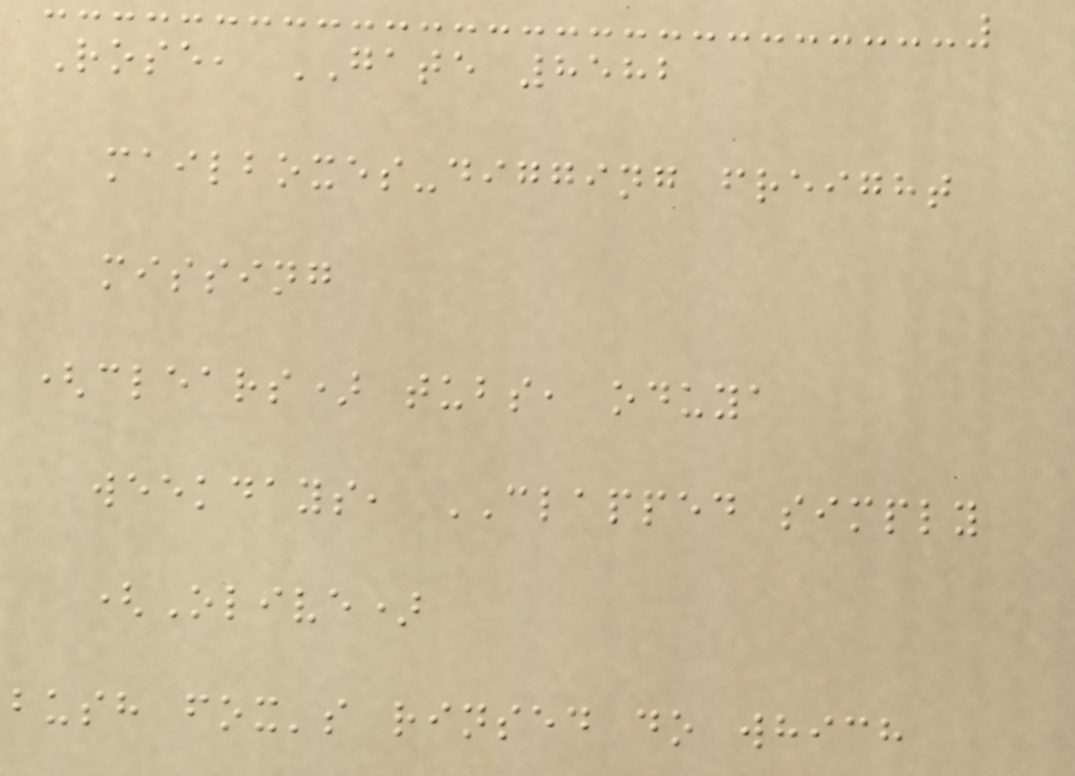Rose, GATE 8582
mailboxes-digging freight
missing
(clears) tubs, oduya
weekdays, CLAPPED simply
(Olive)
bush fox's rinsed do which
